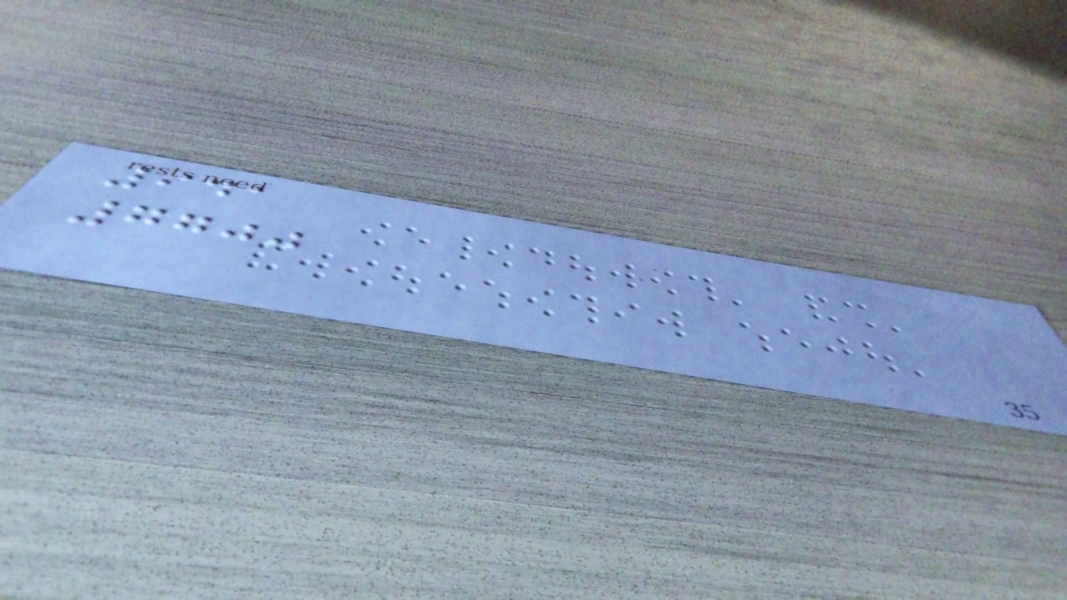941
7700
